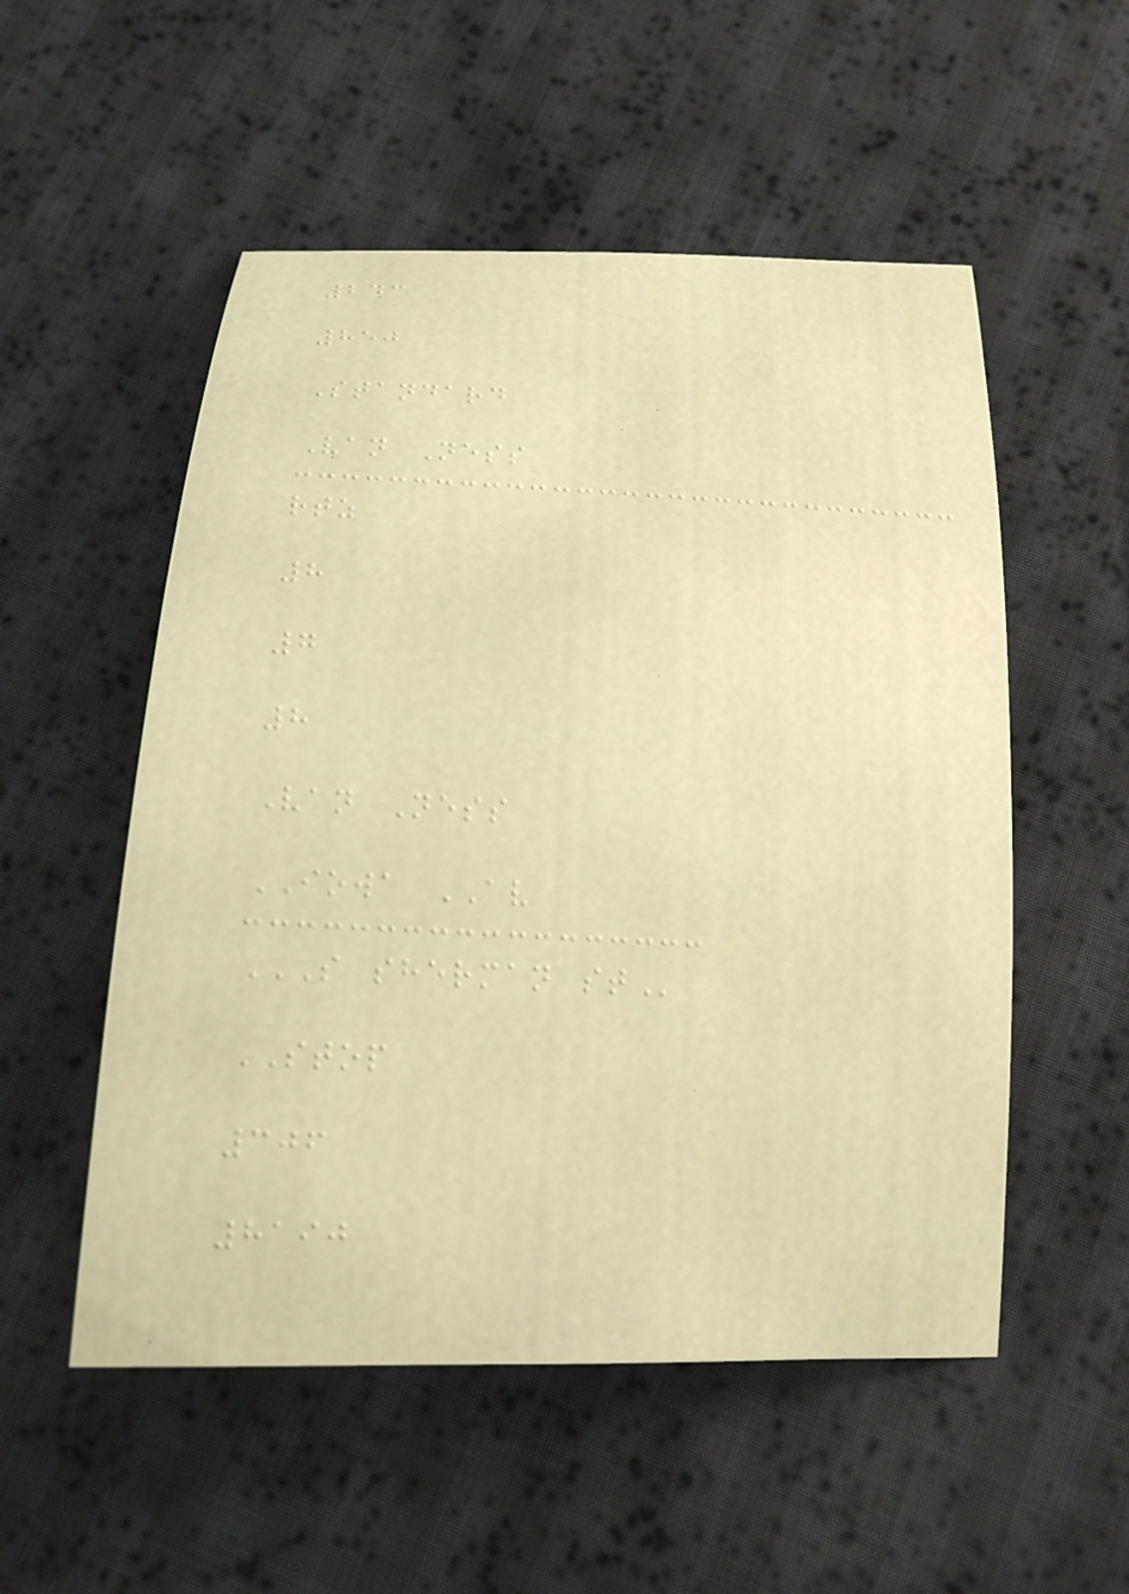243
850
Standard
Van Ness
rtz
8
7
8
Van Ness
IOWA AV
S SHERMAN ST
STOP
306
8190
